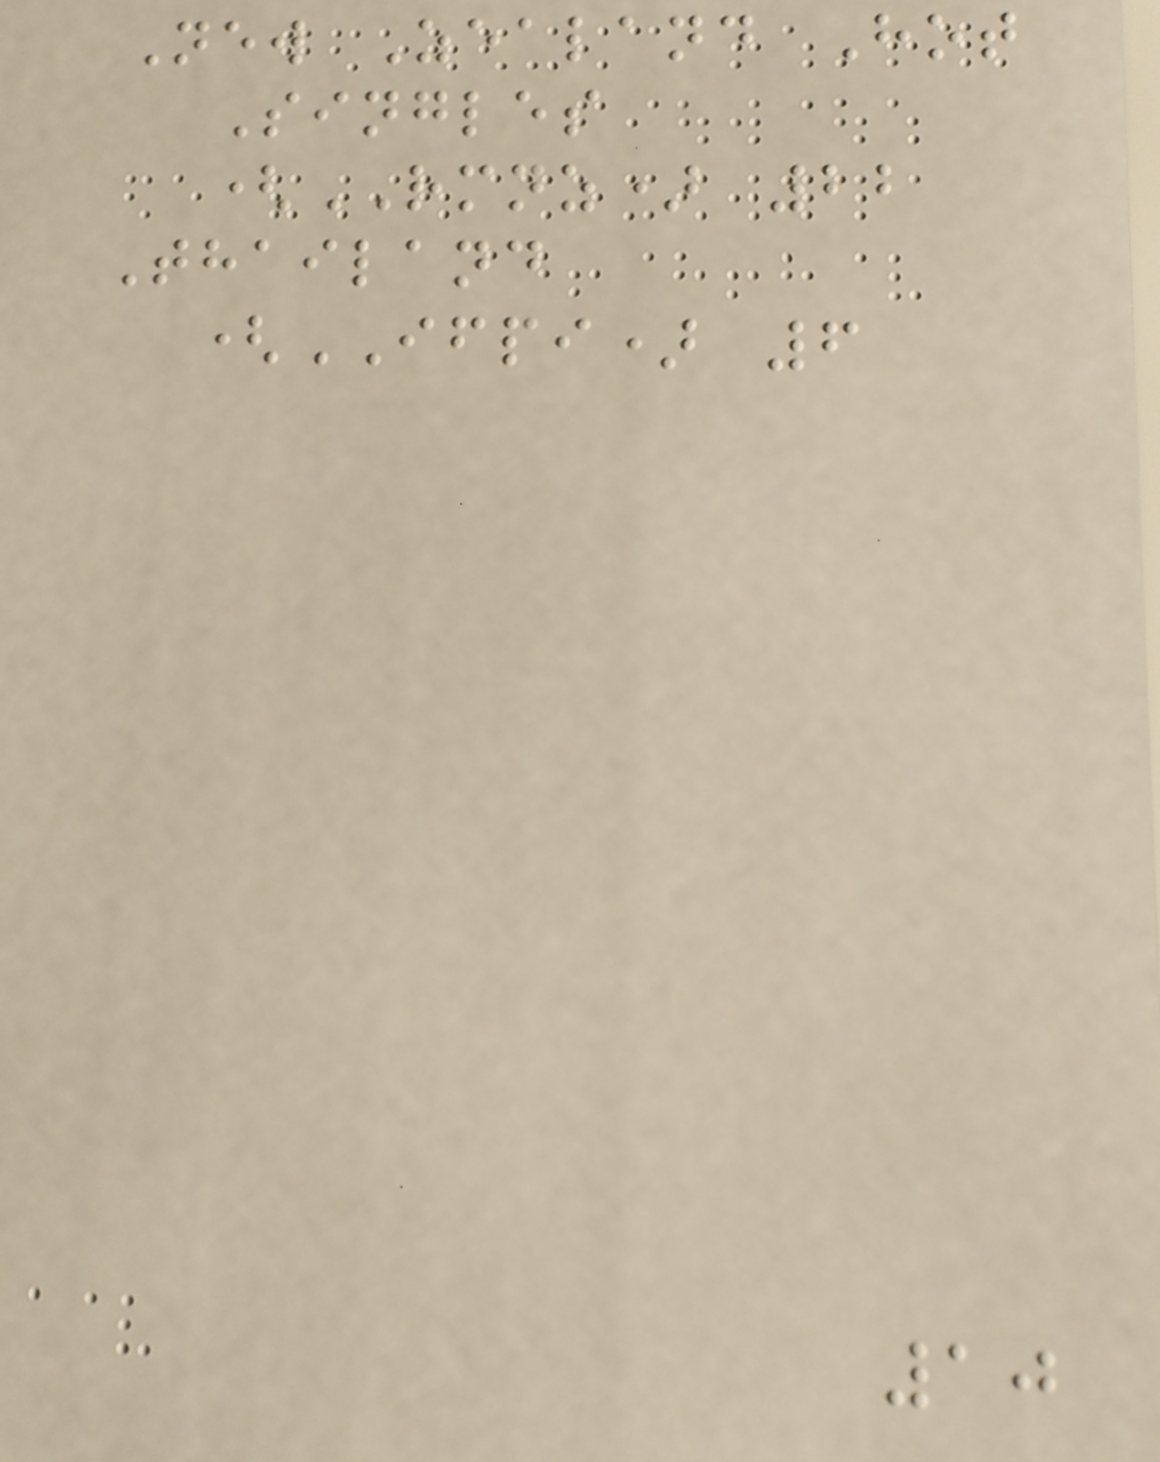New Zealand Hot
Singles
(RMNZ) 22
Thailand
(IFPI) 6
10
